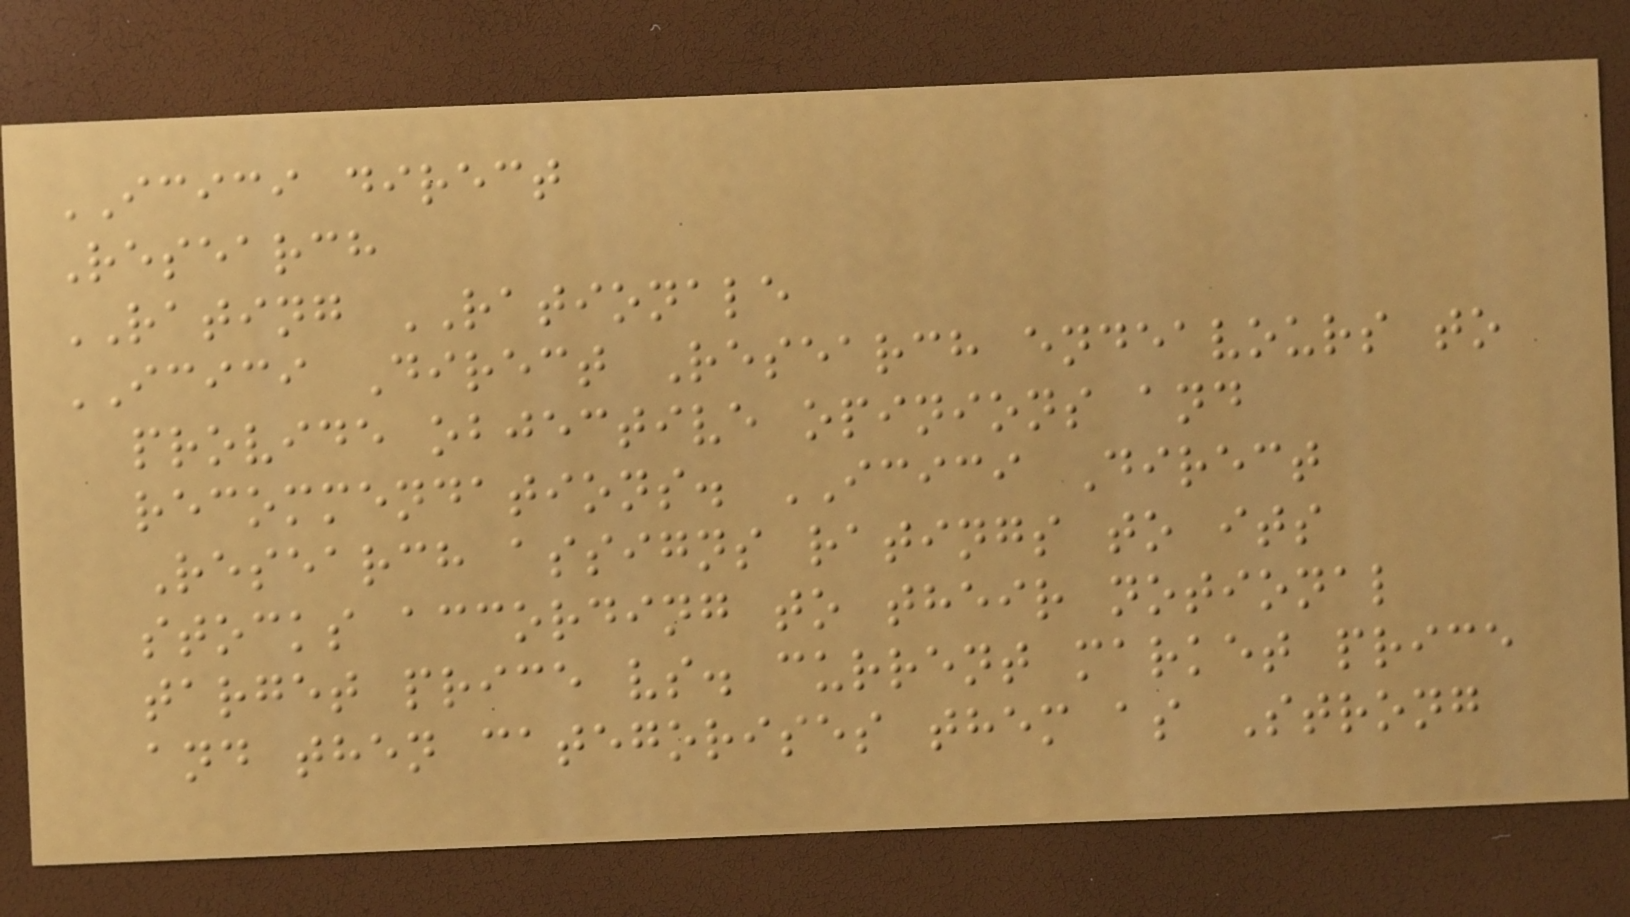ICICI direct
Research
RATING RATIONALE
ICICI Direct Research endeavours to
provide objective opinions and
recommendations. ICICI Direct
Research assigns ratings to its
stocks according to their notional
target price vs. current market price
and then categorises them as Strong
